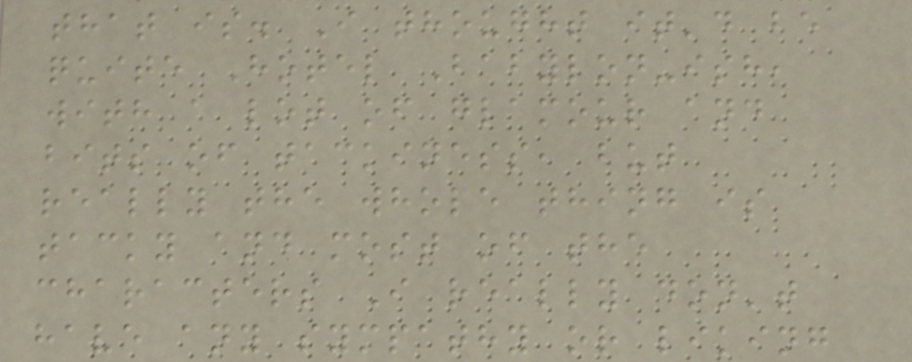that is. I thought it'd be
quite Hotel Babylon-ish,
with a lot of glamour and
bits of tackiness, but
really the whole thing is
tacky and most of the
characters I really don't
have any sympathy or liking
